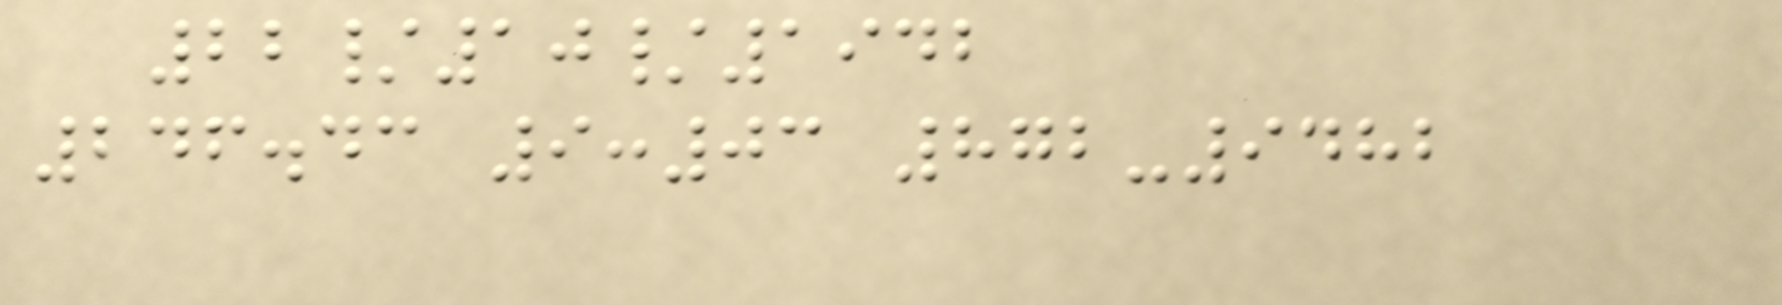22/10/1942
246.43 9:03 872-9482
